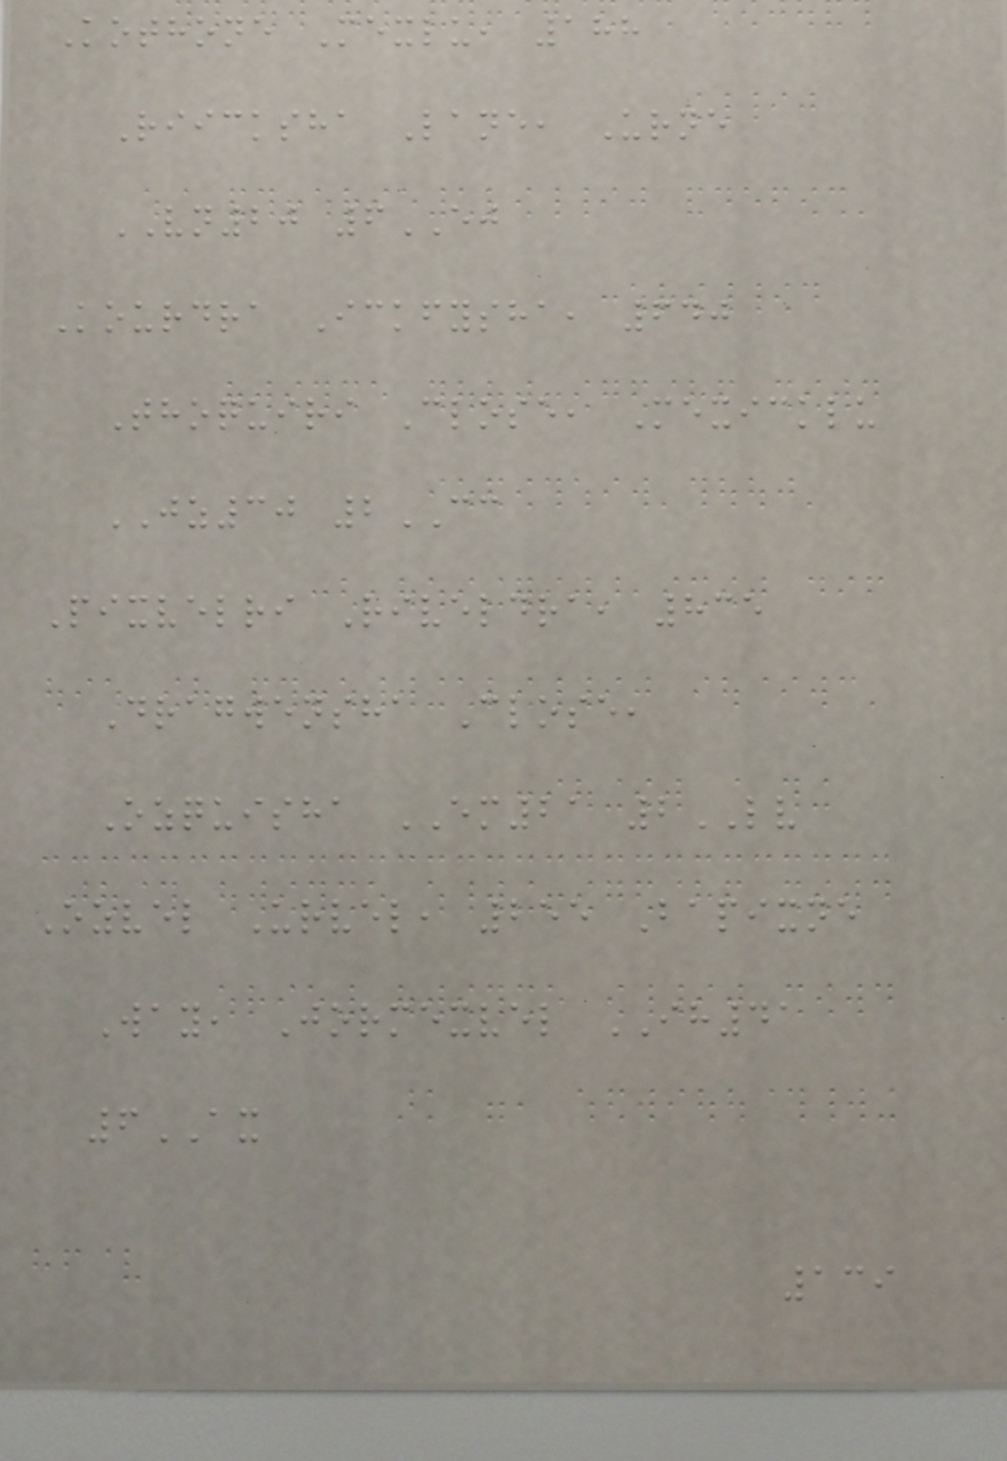Kothone Mexlu, 188
Riicksha Lane, Urne
VN20 6EJ
Kourdra Ickfysha, 640
Thoquiri Close, Mexicklu
JZ30 2CC
Pixvelri Riveldra, 835
Dragwensha Close,
Ozquisha EM21 2LV
Ozvel Urvel, 255 Bapixne
Way, Jormexvel IH41
6AX
139
